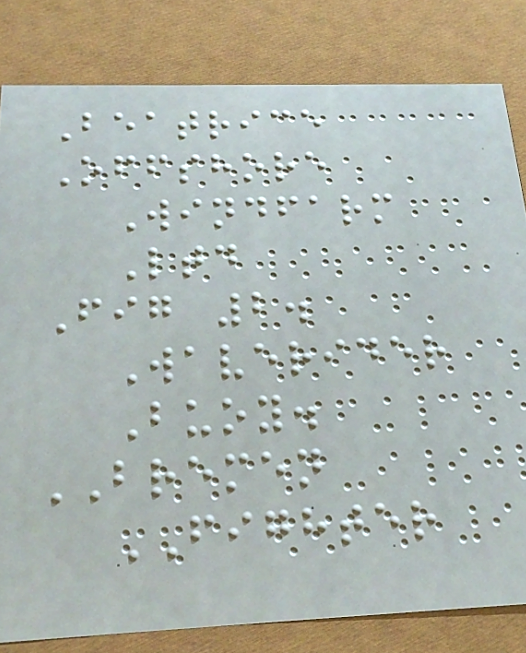Beatrice
Offshore
Windfarm
Ltd
Fig 2.
Waverider
Buoy.
BREMEN
FIGHTER
